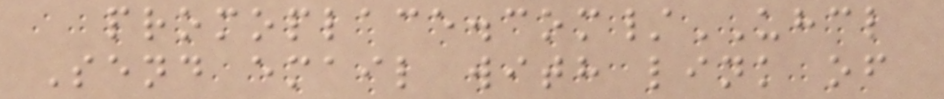promoplace.com/UHCL
Send email with link of
